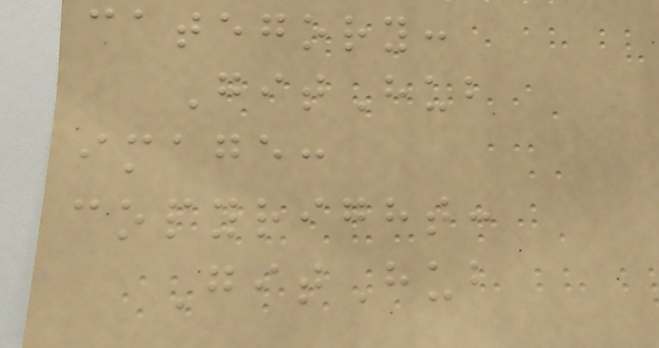category:
GitHub
image:
copyright:
GitHub
